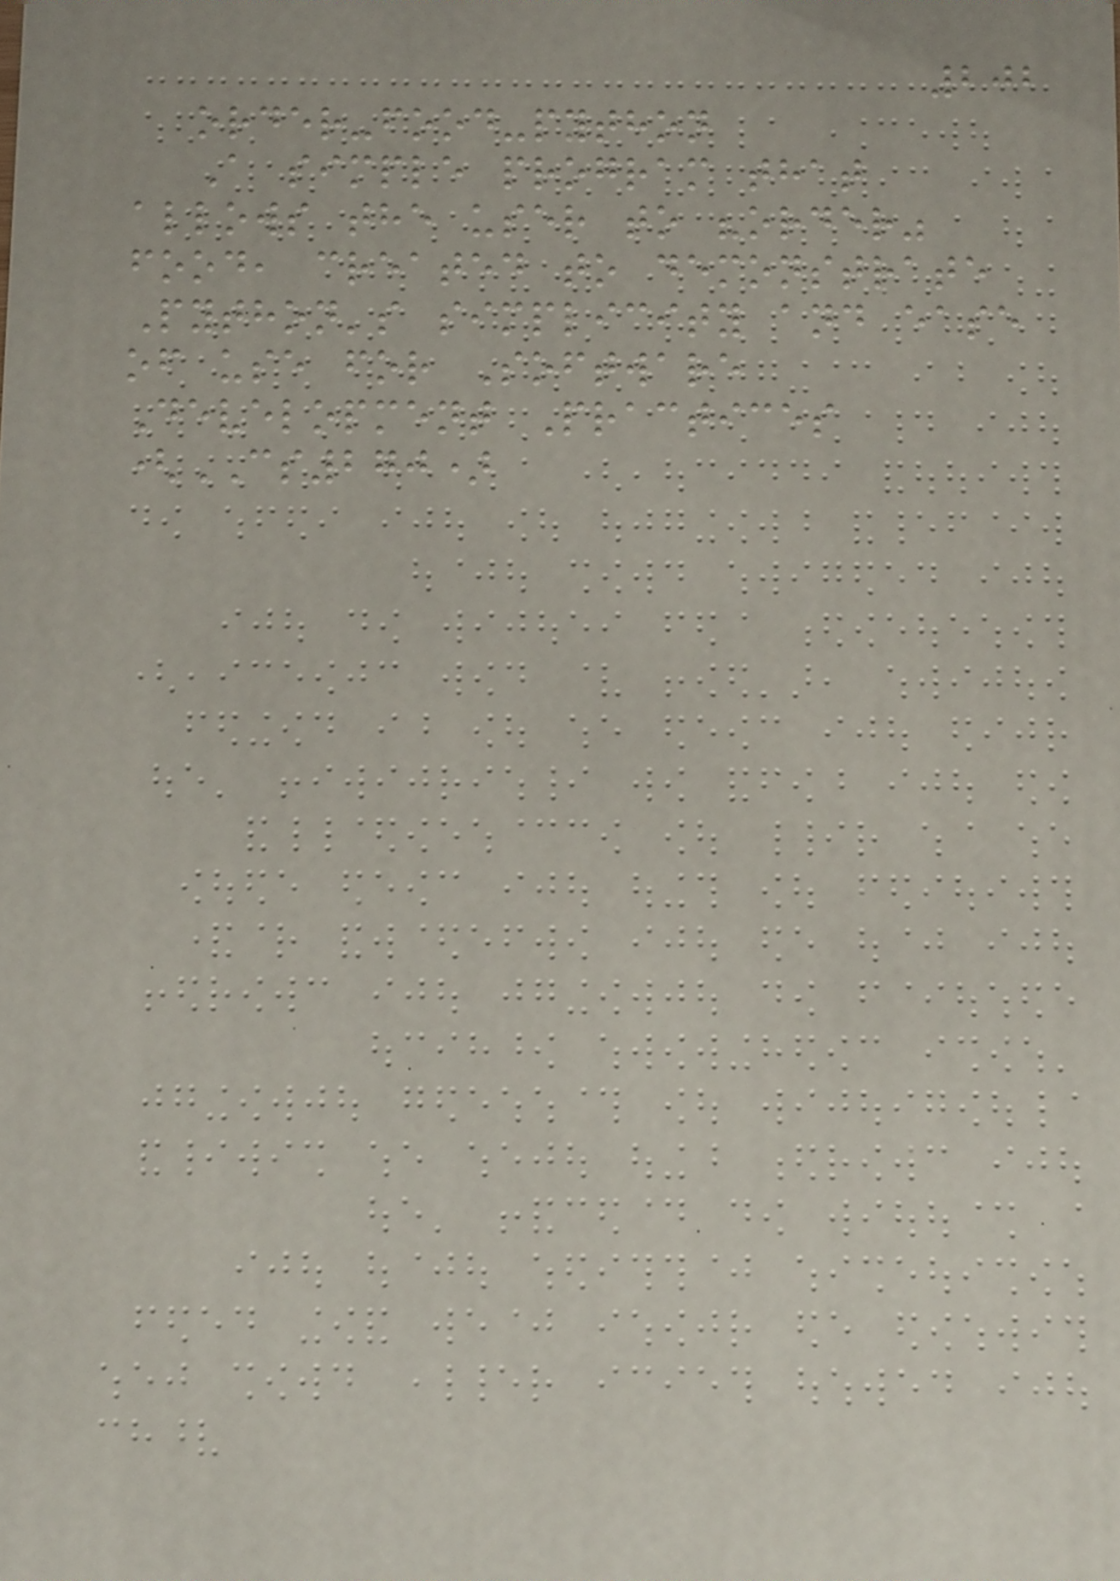202
order-food-python
A simple program that
allows the user to "order"
food, created to demonstrate
Python's simplicity and ease
of use for Software
Development Practices
(CS270)
